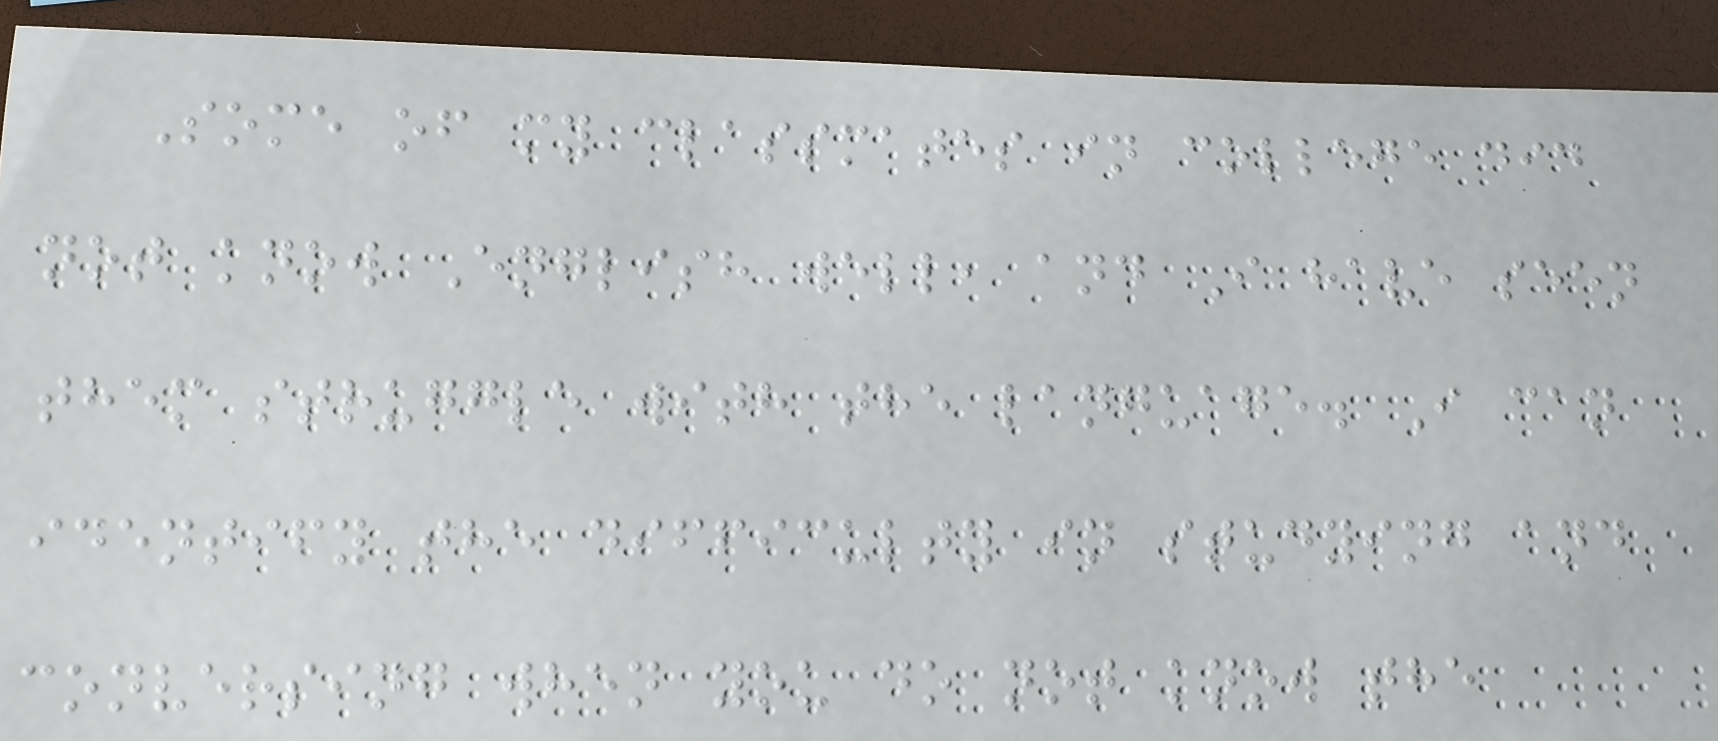Some of my classmates in college did
not know English well, and I have seen
them struggle with the language. I can
identify the difficulty in studying and
conversing when you do not know the
